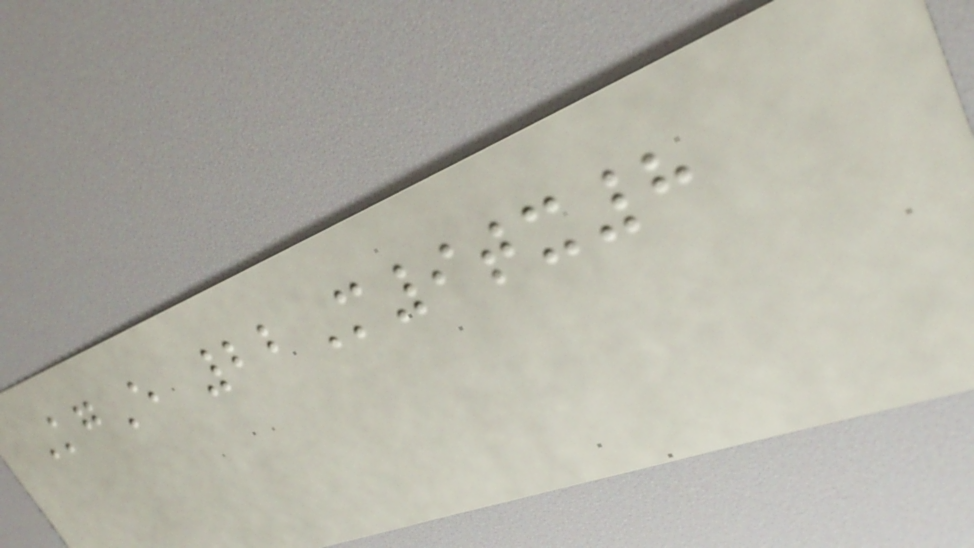KgE 22M9tx8
